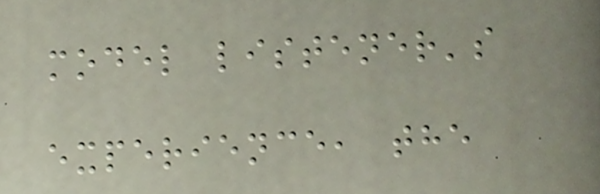model listener's
experience, the
